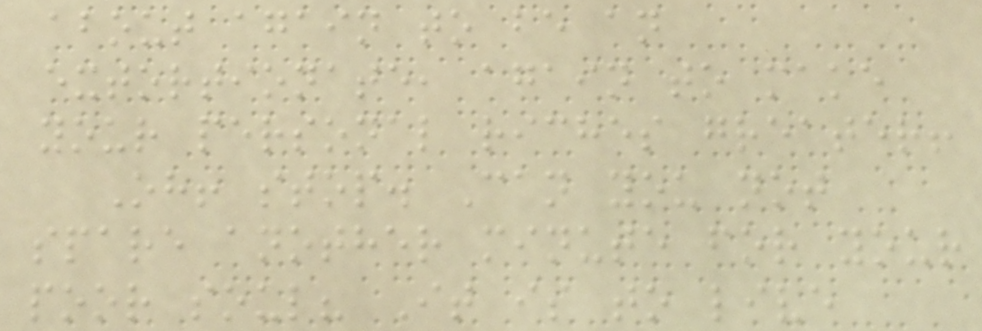about again to be an
extortionate, again to make
your personal riches greater!
Oh! stop. Can you not
spare another minute for your
poor soul? It is to live
